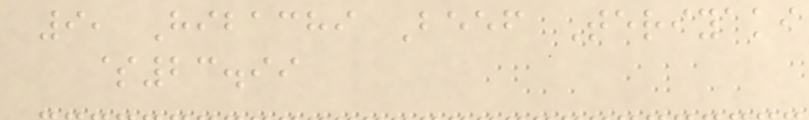9, Hibachi Beef Teriyaki
$23.99
